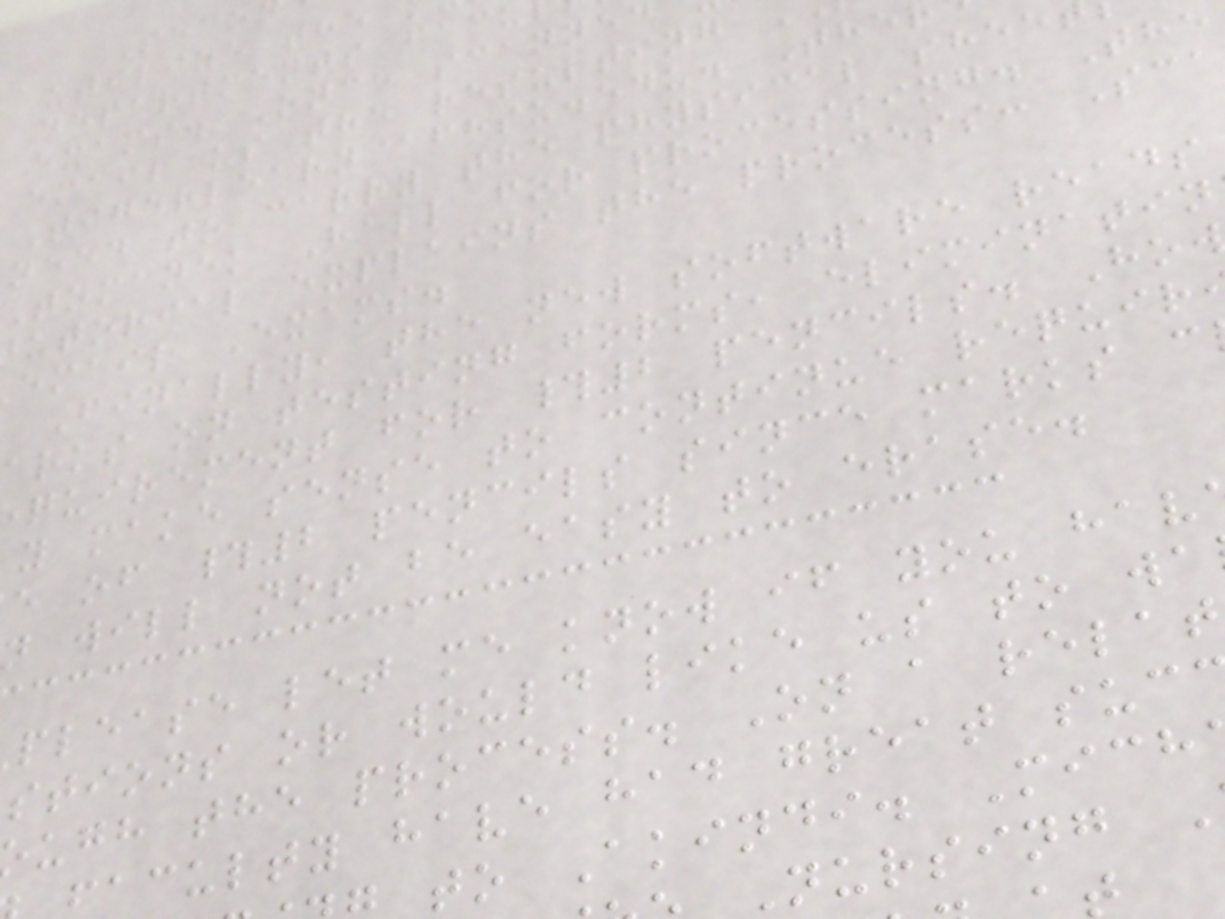utilize the
departments facu
exams. Once scanned
email us the resulting
Tigerlearn@fhsu.edu. The
need to carry the physical shee
Tomanek Hall for processing. The
utorial explains the process: Sca
email Exams.
Finally, the new software reads
arks on testing forms, eliminatin
quirement for #2 pencils. How
y make sense to continue requir
e of #2 pencils since marks c
n will not be easy to erase.
please let me know if you hav
stions or would like us to wa
ugh the process. On a relat
aculty have had great suc
to Akindi. Mich
